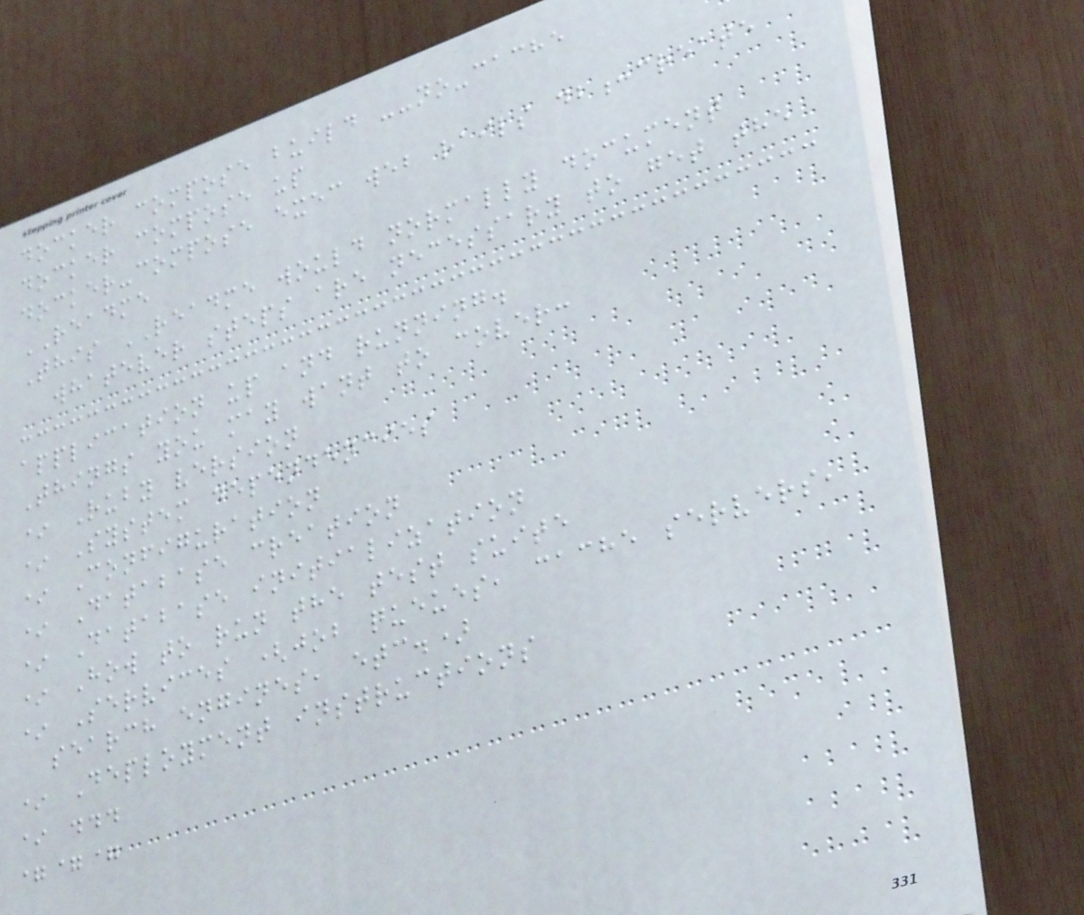docker compose build --no-cache
docker compose up
docker-compose exec web rails db:create
README
This README would normally document
whatever steps are necessary to get the
application up and running.
Things you may want to cover:
* Ruby version
* System dependencies
* Configuration
* Database creation
* Database initialization
* How to run the test suite
* Services (job queues, cache servers,
search engines, etc.)
* Deployment instructions
* ...
===
